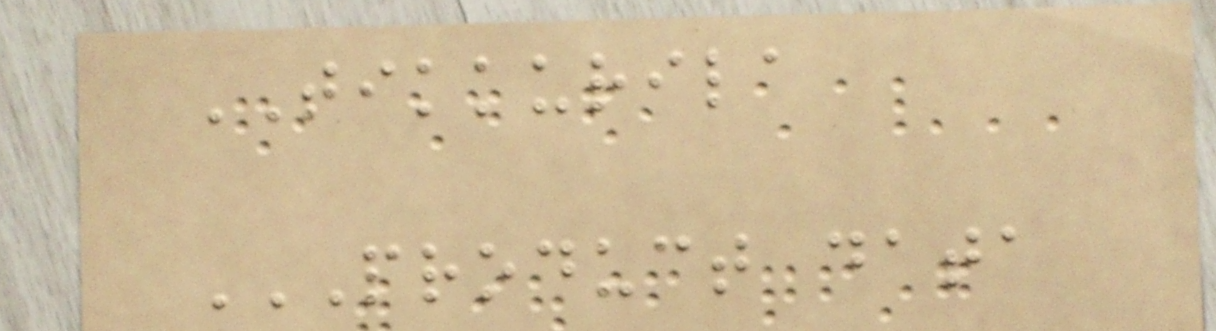TIKKURILA
PRODUCT DATA
